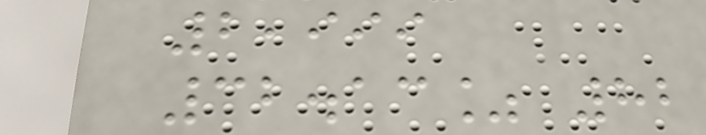2,999
32.13% 82
